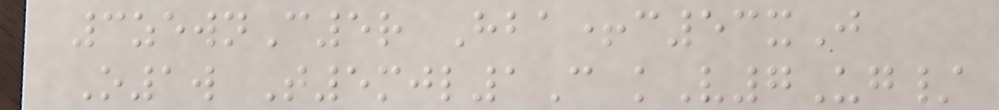3zewnC5r Hba+c53xJ
O1w T5mjl1C kV7Ug/
